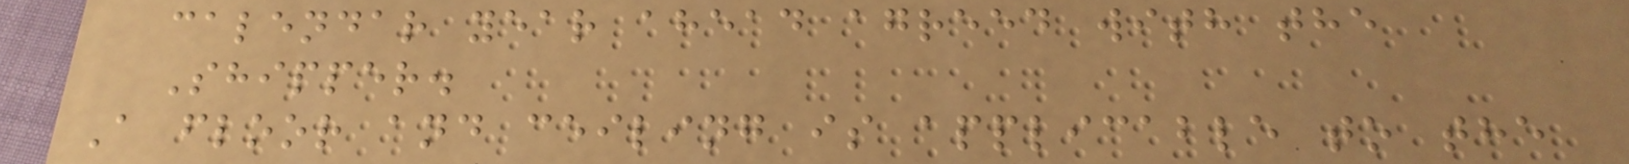calendar year ahead agreed with the
Shipper.
A floor and ceiling is applicable to the
